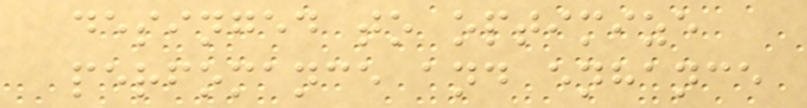desinged to optimize
perfomance and enhance
